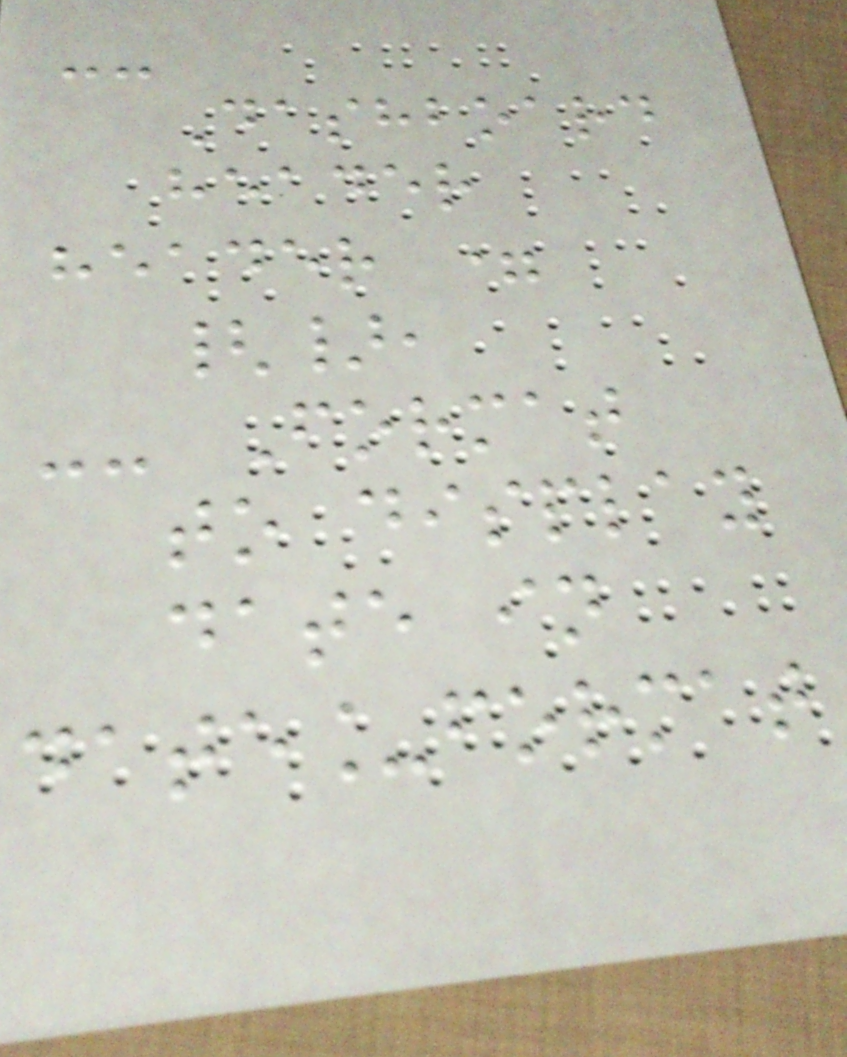--
Dashboard
header
header =
{},
-- Format
to display
date in
date_format
